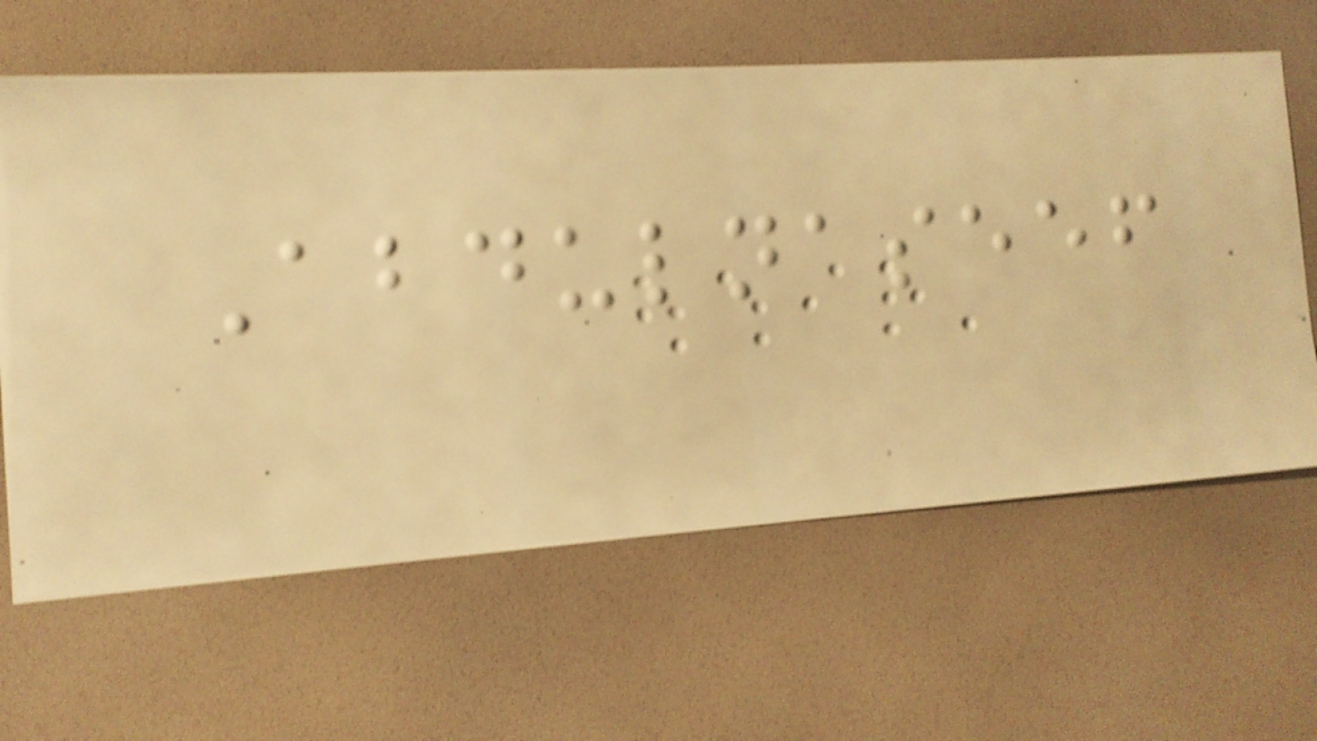Abdulnaseef
